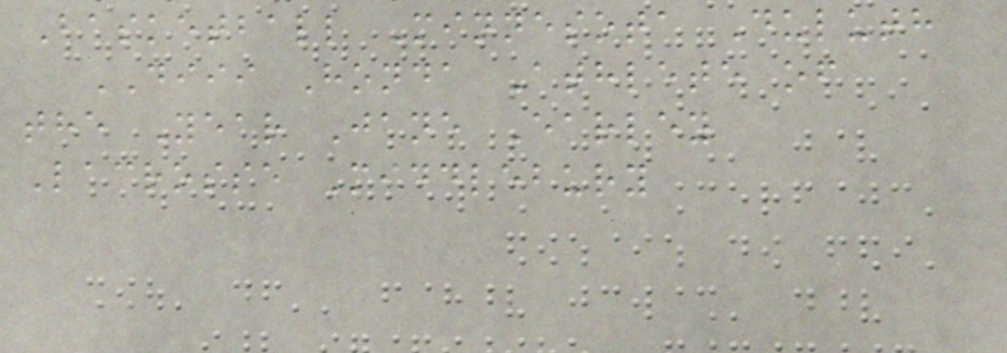Basketball Minnesota Duluth
DIII Honda Athlete of
the Year Jane Earley
Lacrosse Middlebury
